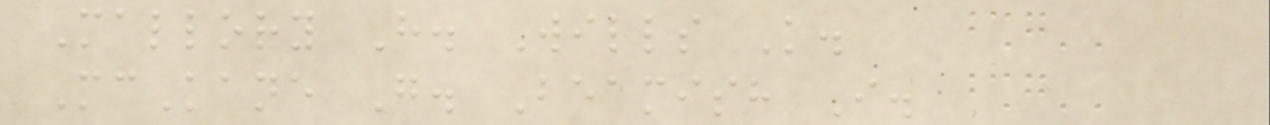Mallory H. Wills K.
McKane G. Beamish I.
